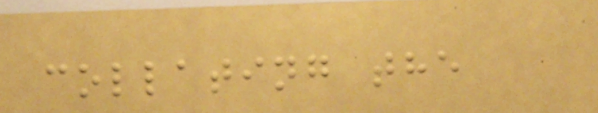collating the
